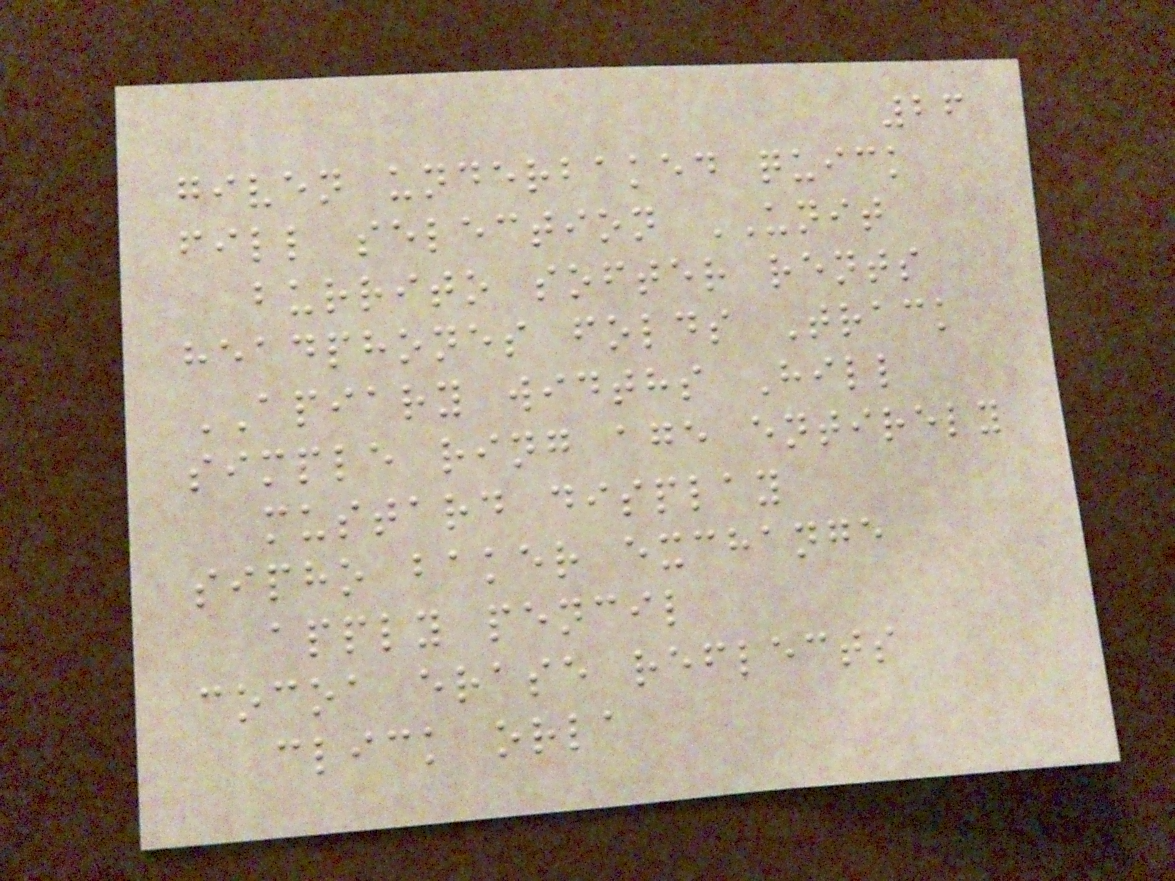26
given underbaked quick
fill selection UNIT
burrito softer rents
headphones folds Track
APIARY widths Hill
simple ring age entirely
mustard display
sipho baker exchange
apply pencil
cocoa erase reflects
click orla
